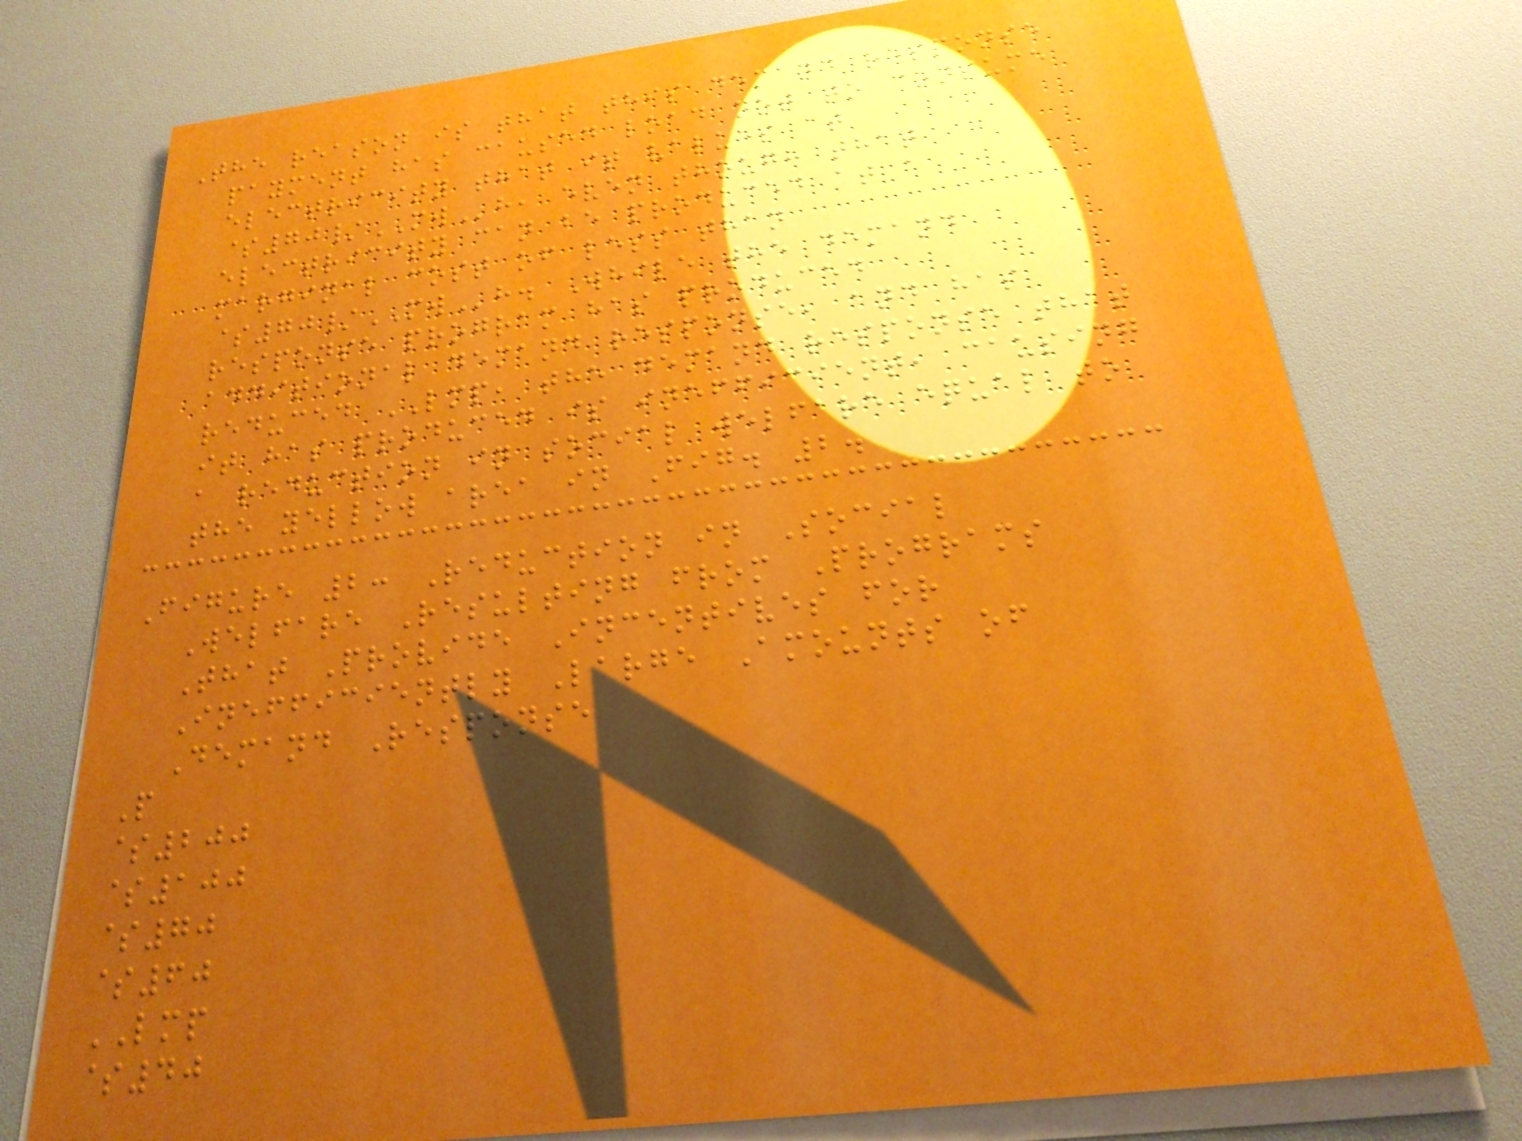The reason is that this demand response
payment has caused load not to consume
electricity that it values at
$70/MWh, even though that
electricity can be produced at a
marginal cost of less than
$70/MWh. While the demand
response program has produced
additional demand response, and has
reduced LMP, the demand response that
it has produced is inefficient, causing
a reduction in social welfare equal to
the yellow area in Fig. 2.
Figure 2: Reduction in Social
Welfare Resulting from Programs
That Provide Incentives for
Inefficiently Large Amounts of
Demand Response
P
$200
$100
$70
$60
LMP
$40
